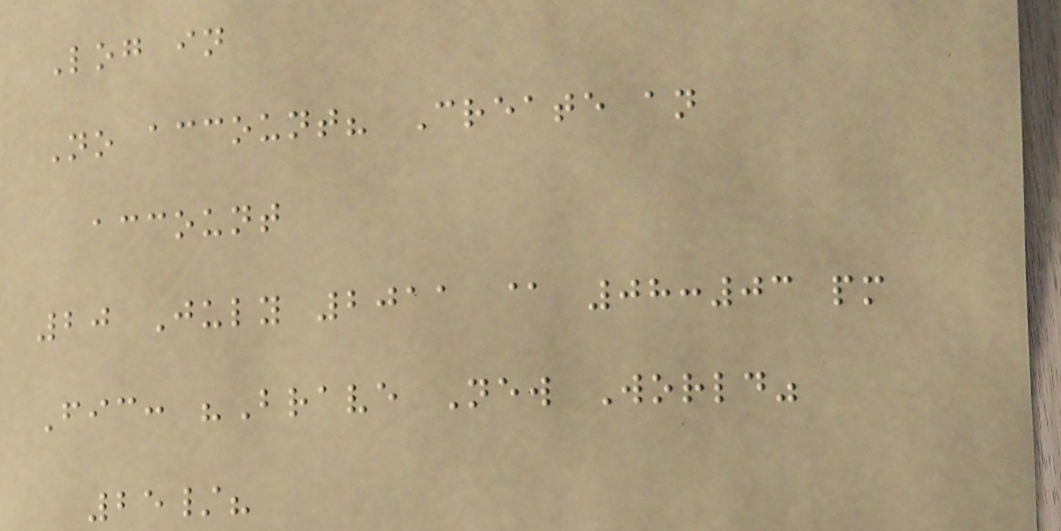Log in
No account? Create an
account
20 July 2011 @ 08:03 pm
Fic: "Brave New World"
25/?
